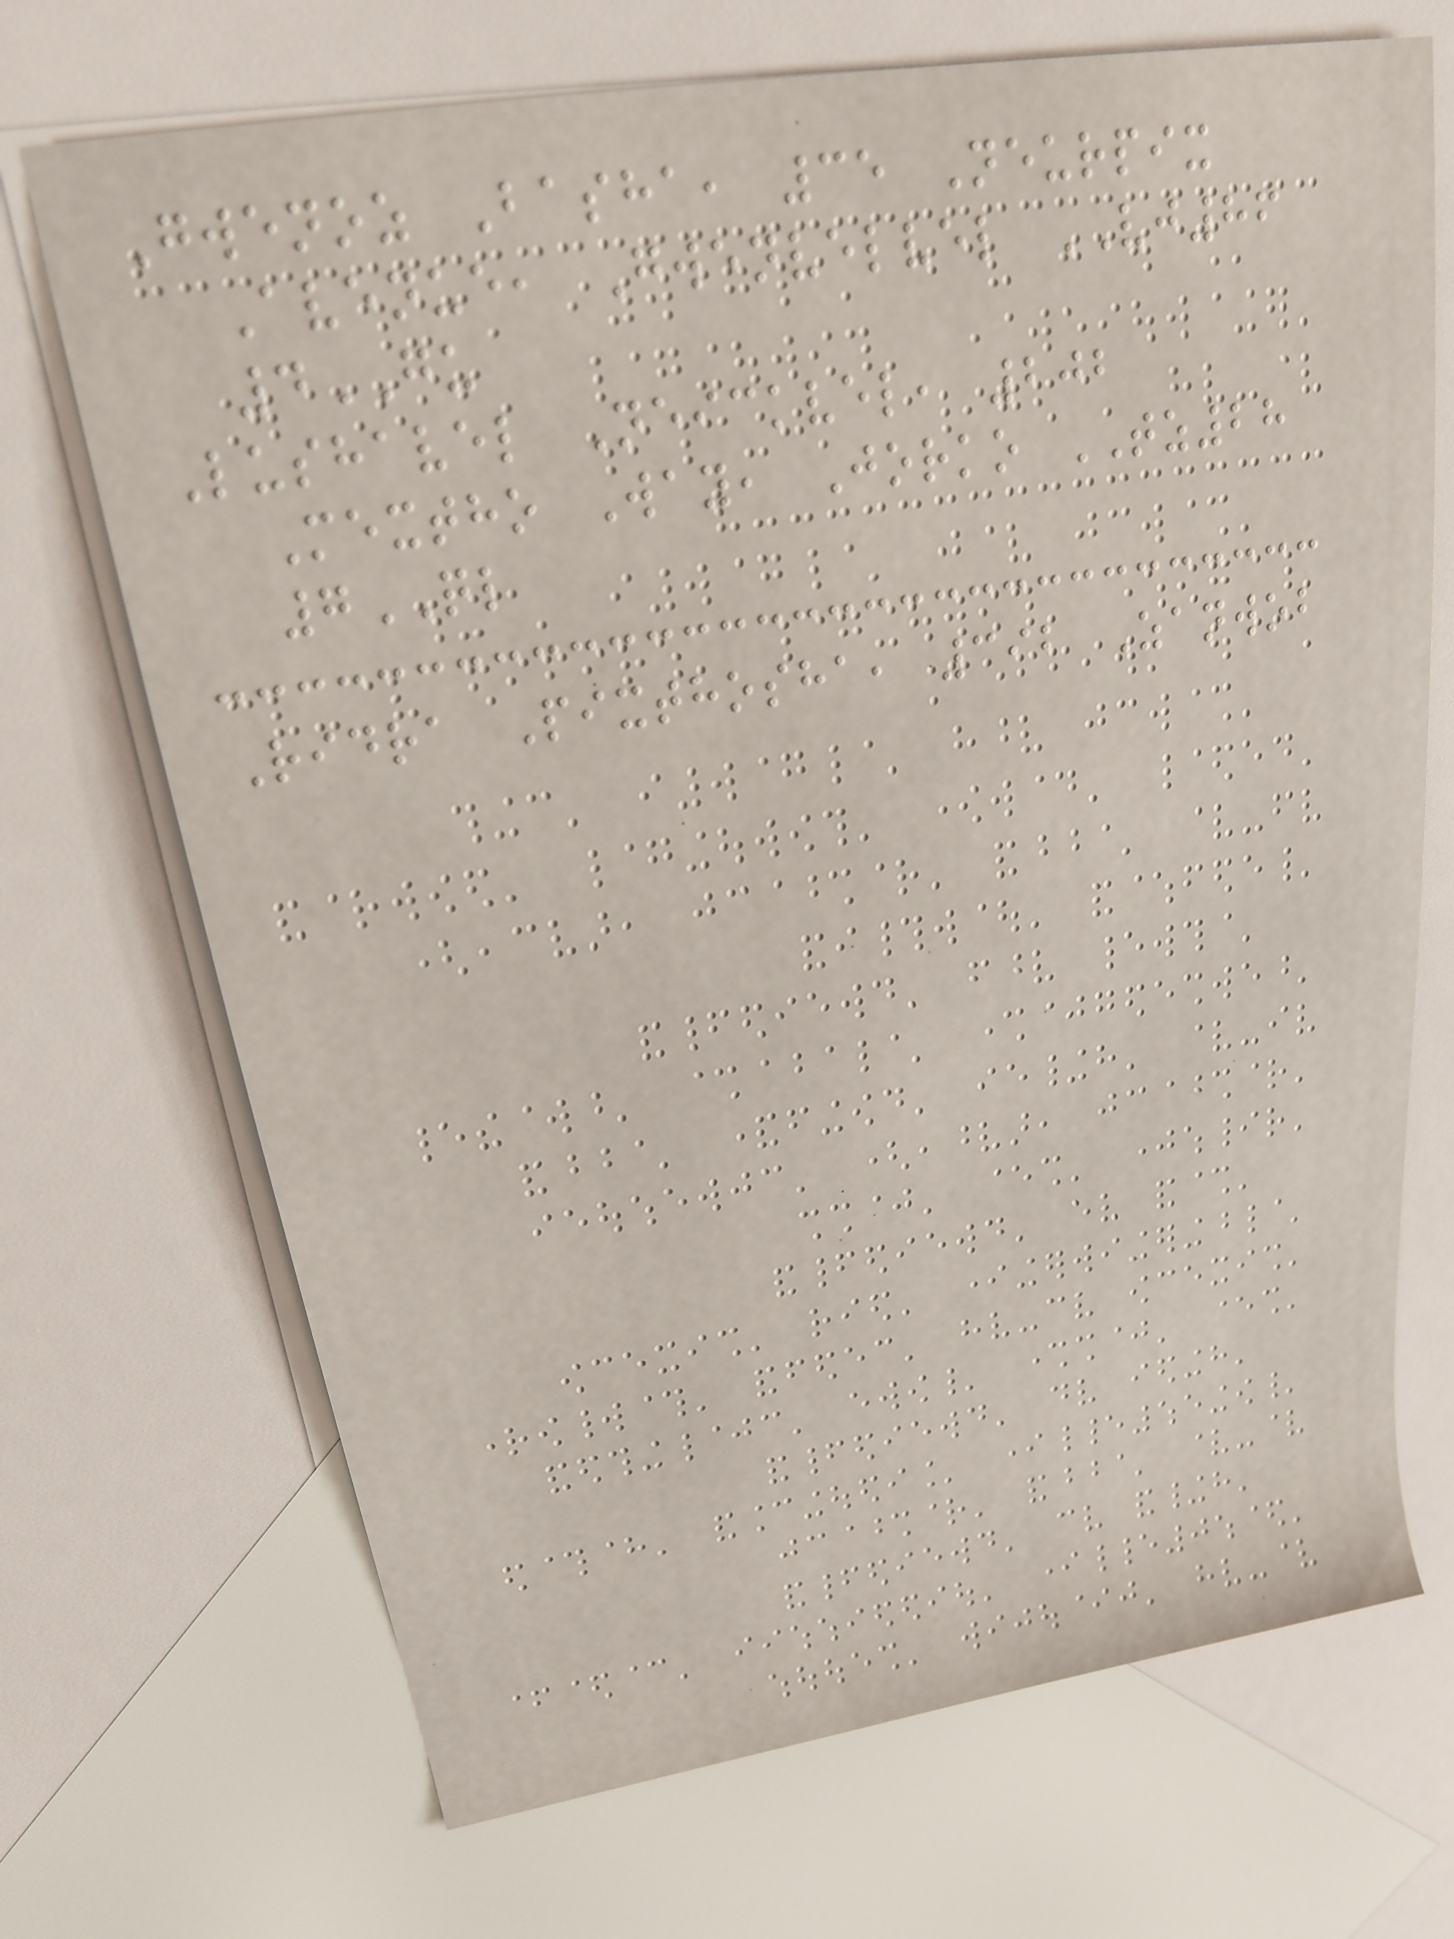Gwenoz Basha, 35 Neurpix
Avenue, Gwenvelvel VJ86
4GU
Lushavel Neickvel, 202
Mextho Way, Jorko TZ28
7QL
Ridra Pixthosha, 392 Zanwob
